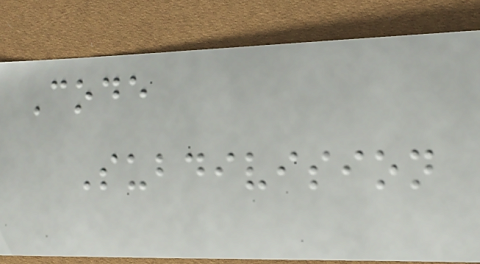Code
Subdivision
